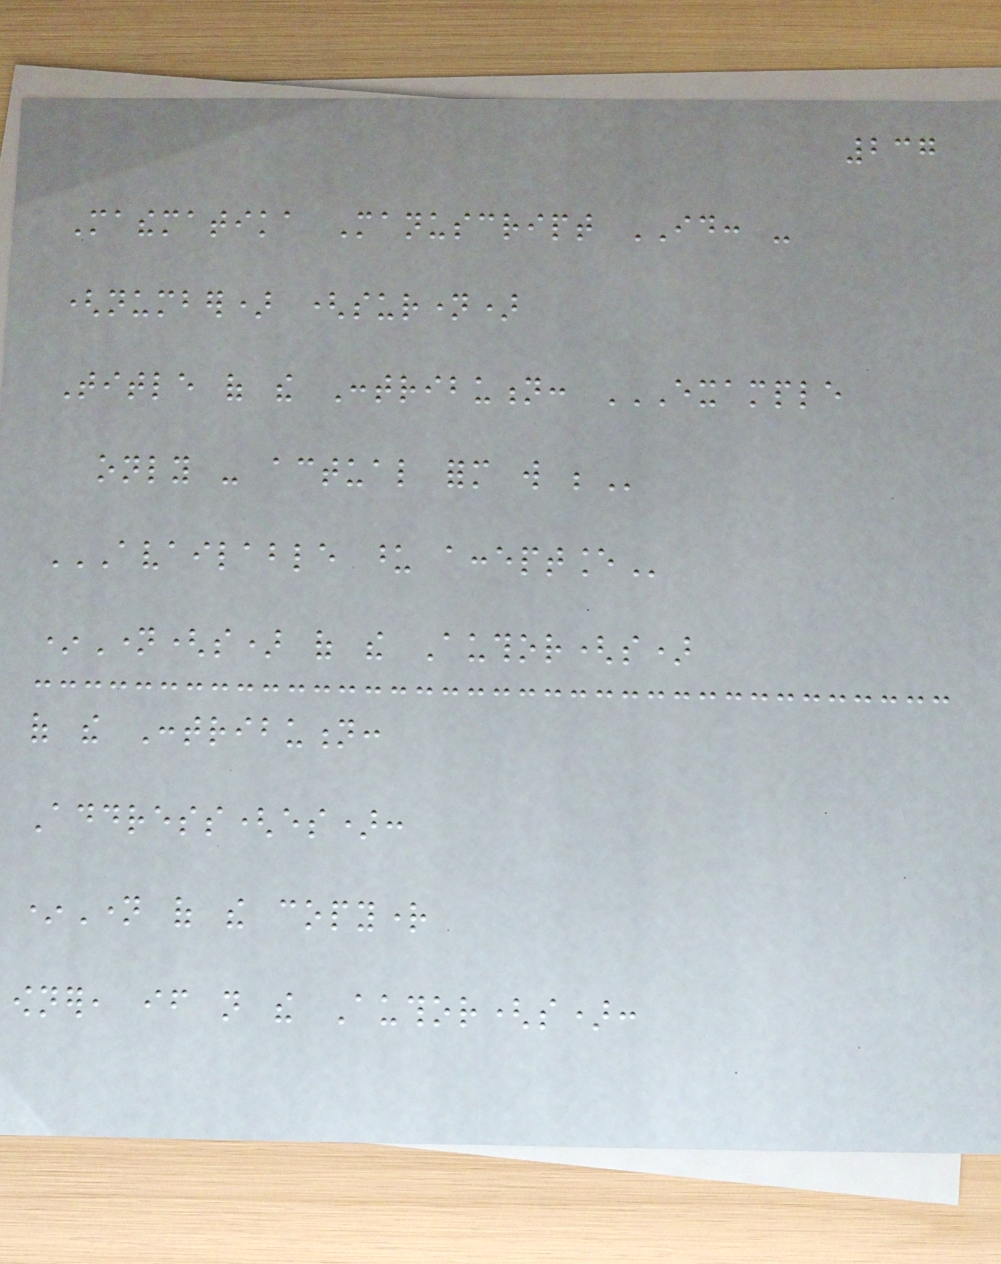237
Mathematika Manuscript ID: -
(number) (surname)
Title of the Contribution: EXAMPLE
ONLY - ACTUAL FORM WILL BE
AVAILABLE UPON ACCEPTANCE
*Name(s) of the Author(s)
of the Contribution:
Address(es):
*Name of the copyright
owner, if not the Author(s):
